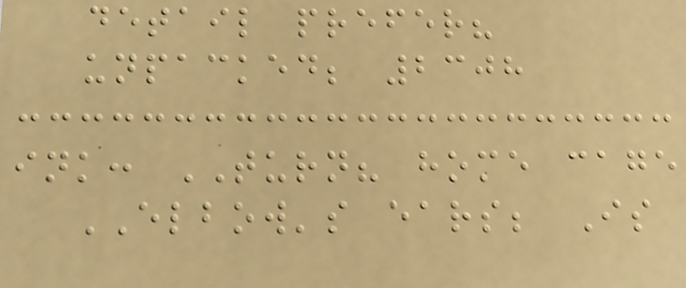detail prefer?
unpacked; 2308
ink: TURN? home cage
ELBOW's ears; Is
